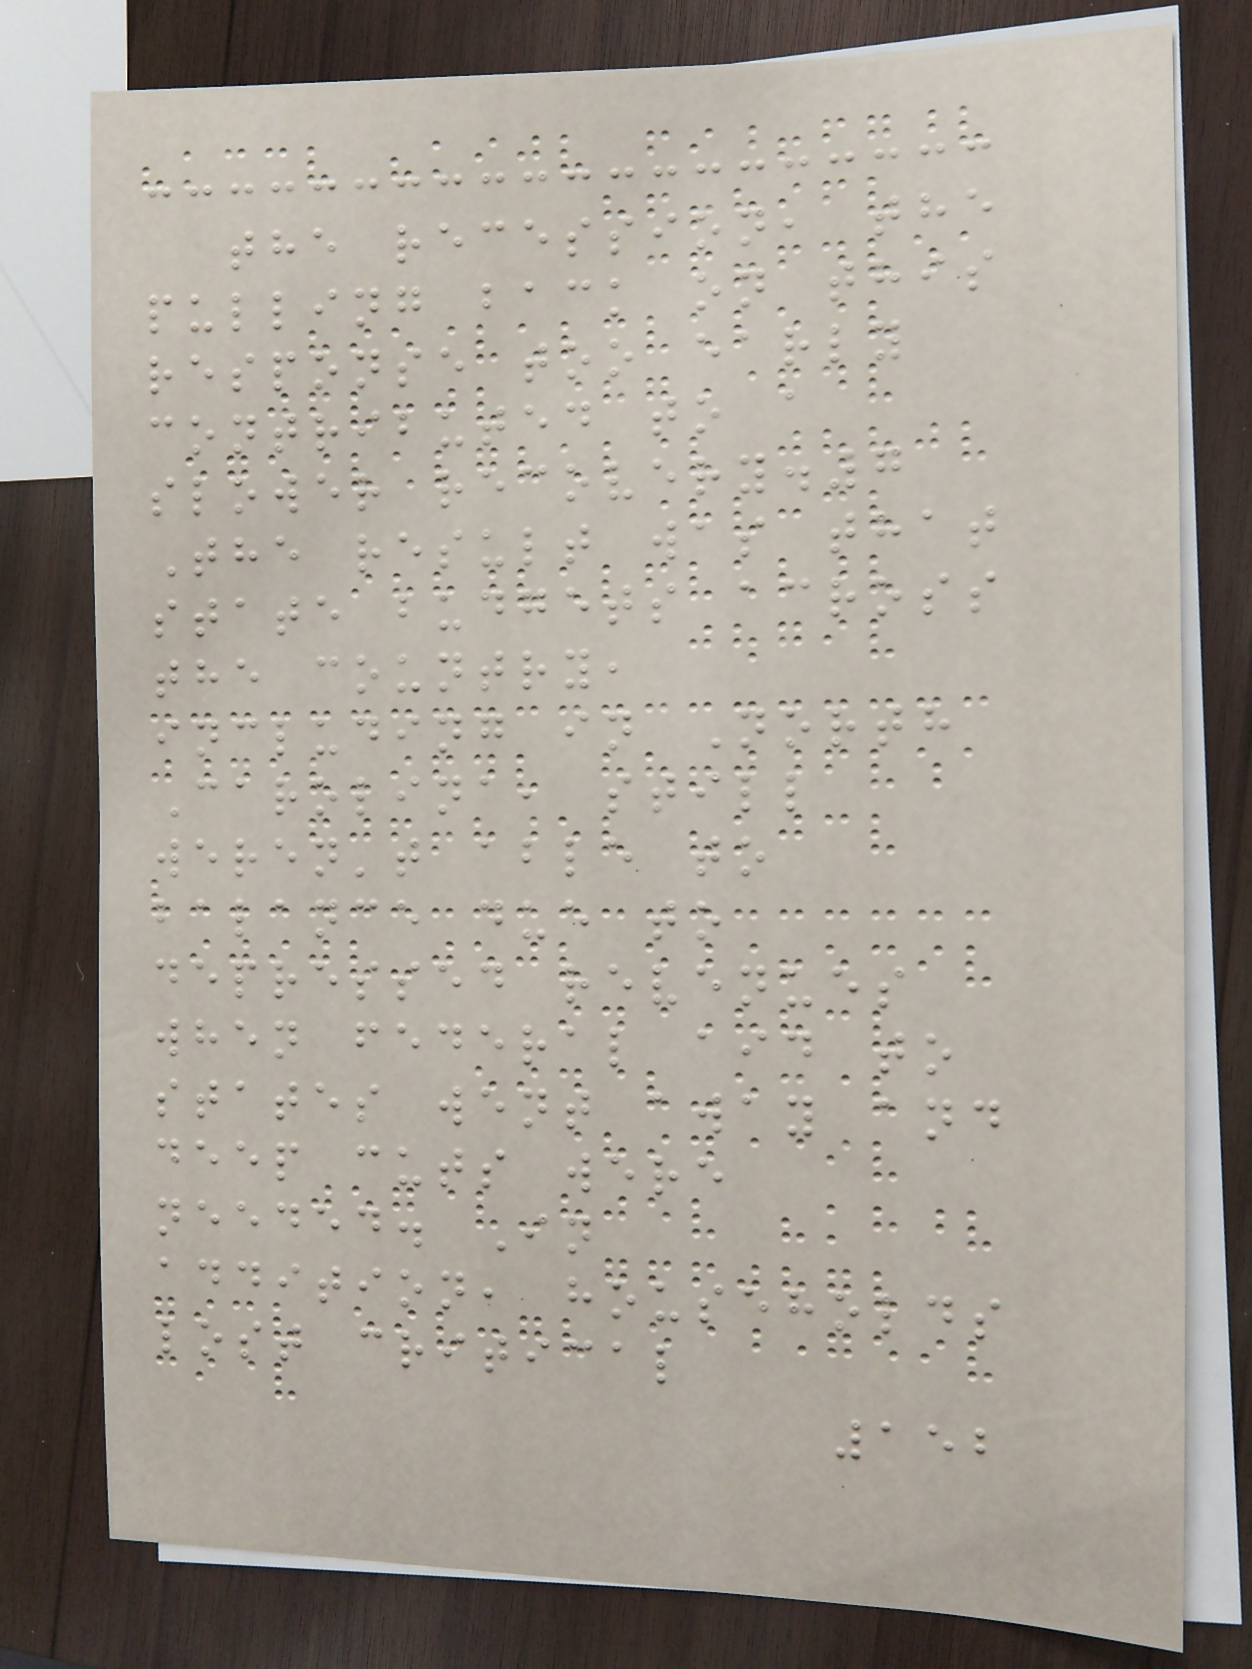the recession, the
pulling back on this
response too early
contributed to a
slower recovery.7
The result was that
state budgets across
the country,
including in North
Carolina, still
weren't able to
balance due to
depressed revenues
when federal aid to
states went away and
deep cuts were
needed. In
addition, households
lost critical
152
